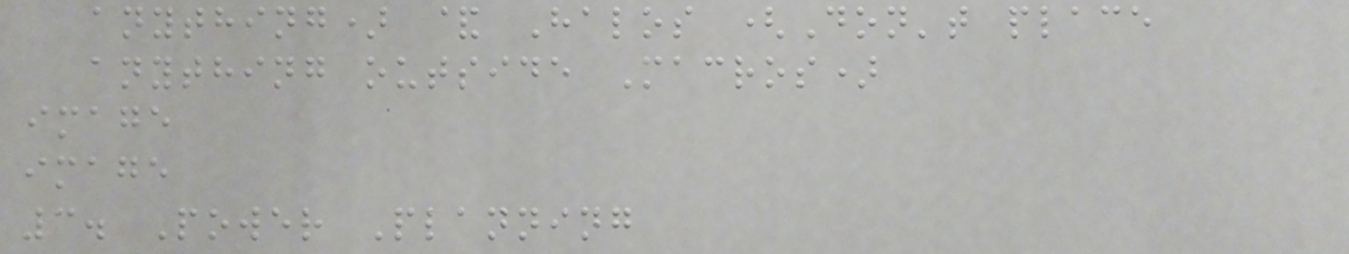anything) & Halos (Don't place
anything outside Macros)
image
image
3. Power Planning
